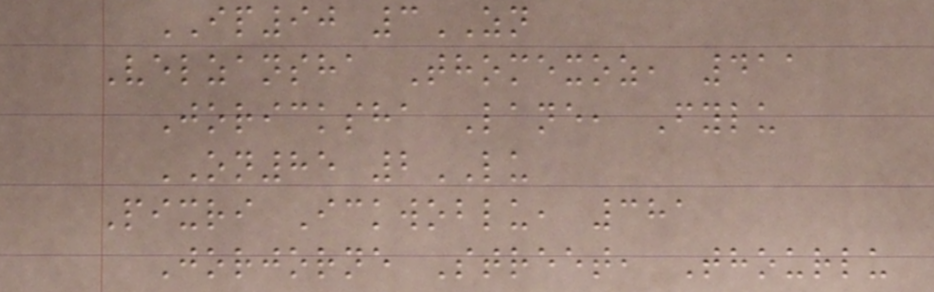IP90 3ZN
Velzansha Thomexoz, 411
Joricksha Lane, Fylu
ON85 2LU
Pixri Ickwoblu, 381
Jorjorne Street, Thourlu
